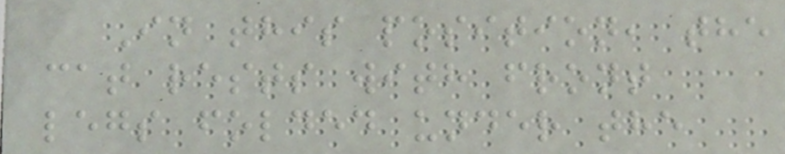In this position, the
cat rests with front
legs folded under the
